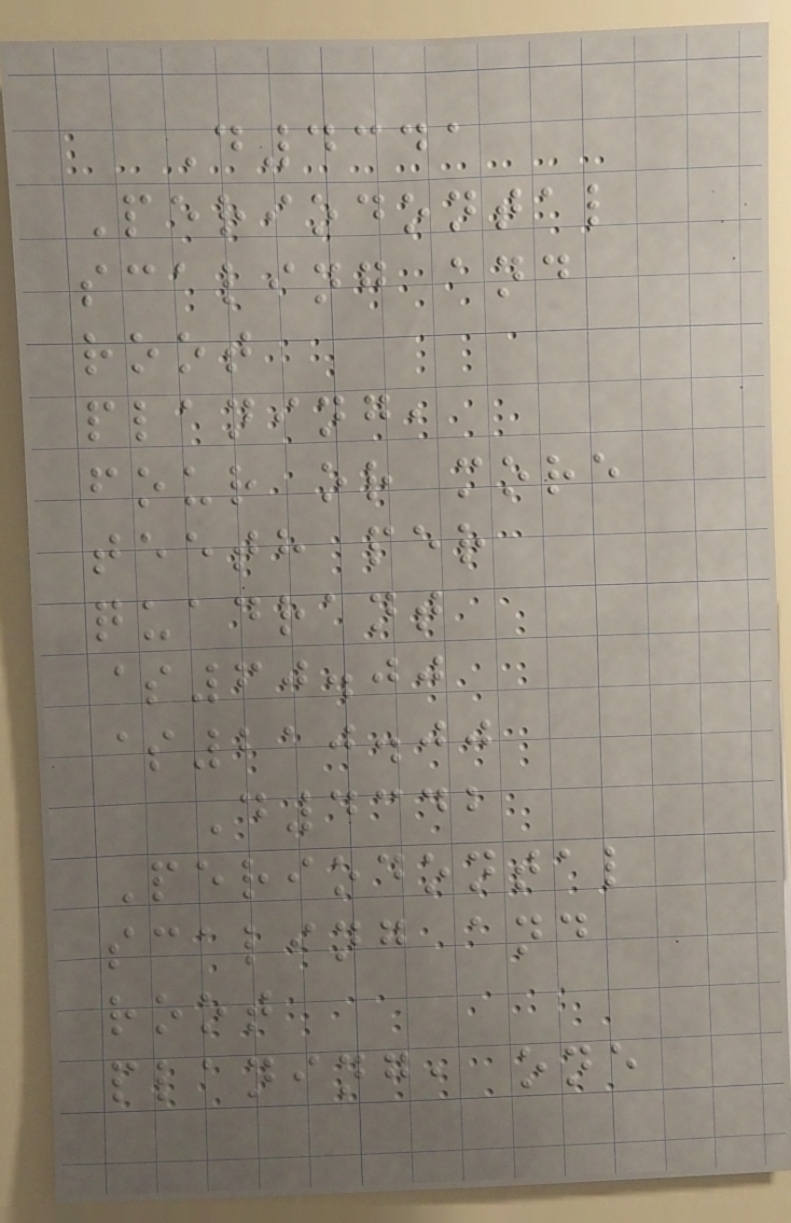D4341
Periodontal
scaling and
root
planing,
four or more
teeth per
quadrant
$60.00
$210.00
D4342
Periodontal
scaling and
root
planing, one
